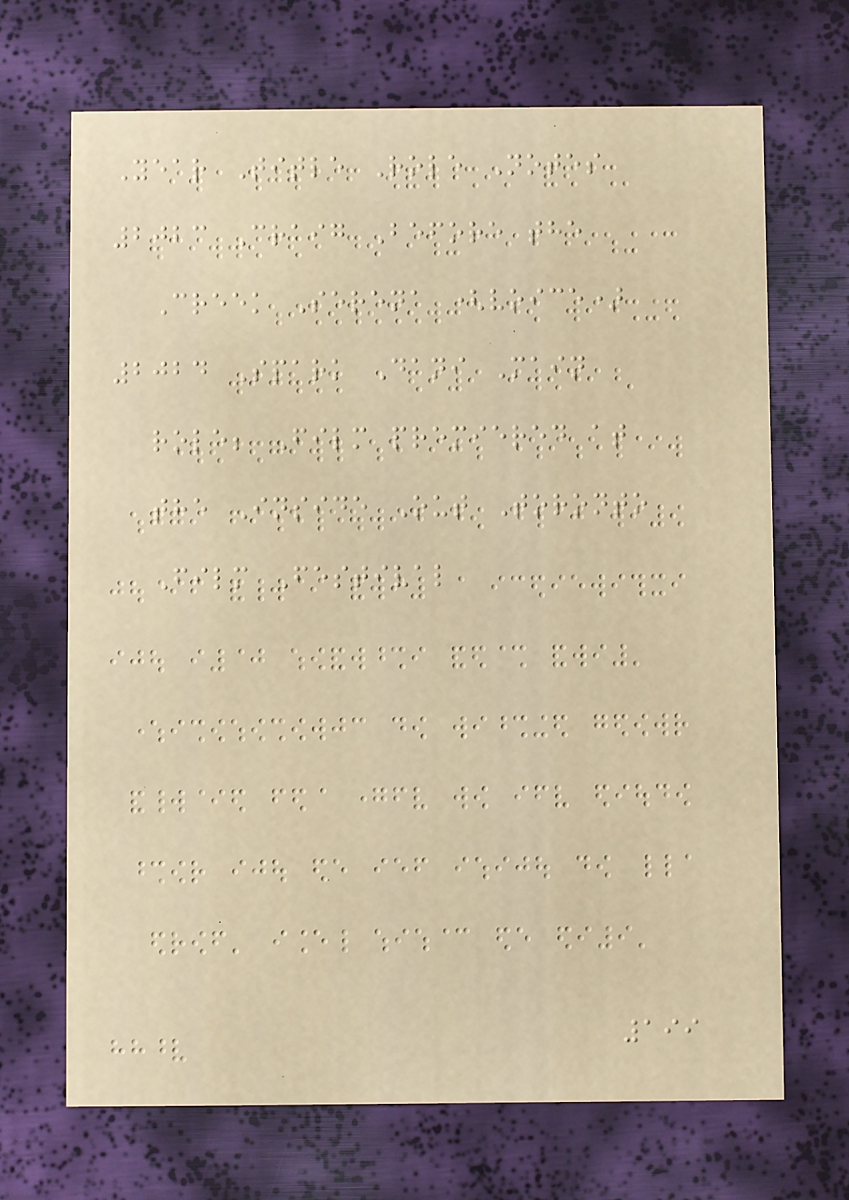Year Title Role Notes
2023 Craig Before the
Creek Serena (voice)
2024 Spark Dani Main
role; Film premiered at
the Inside Out Toronto
Film Festival
199
